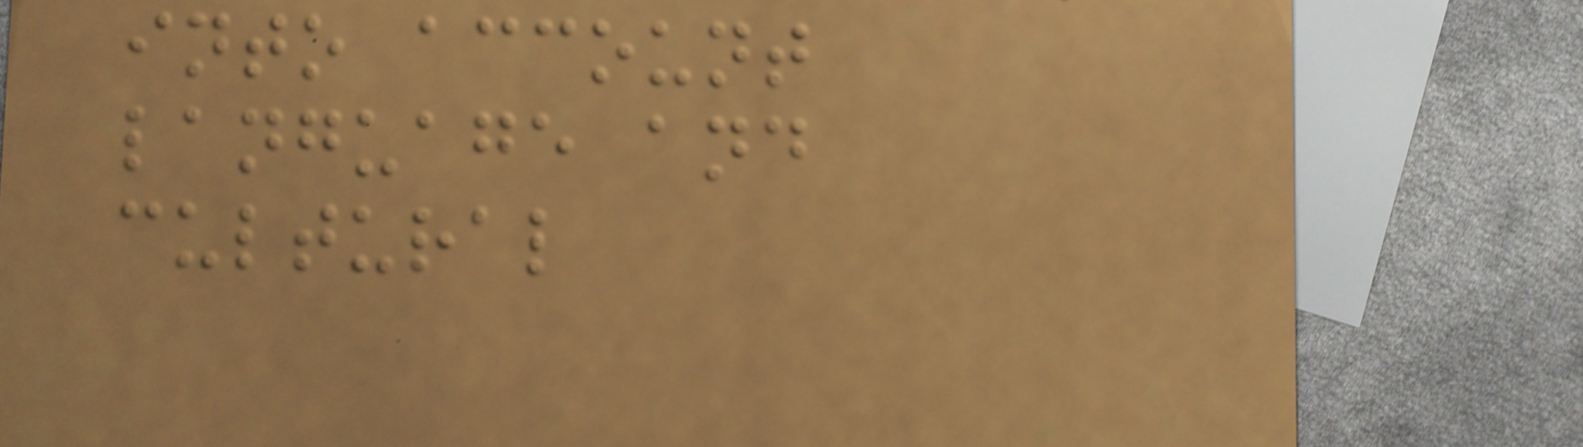into account
language and
cultural
